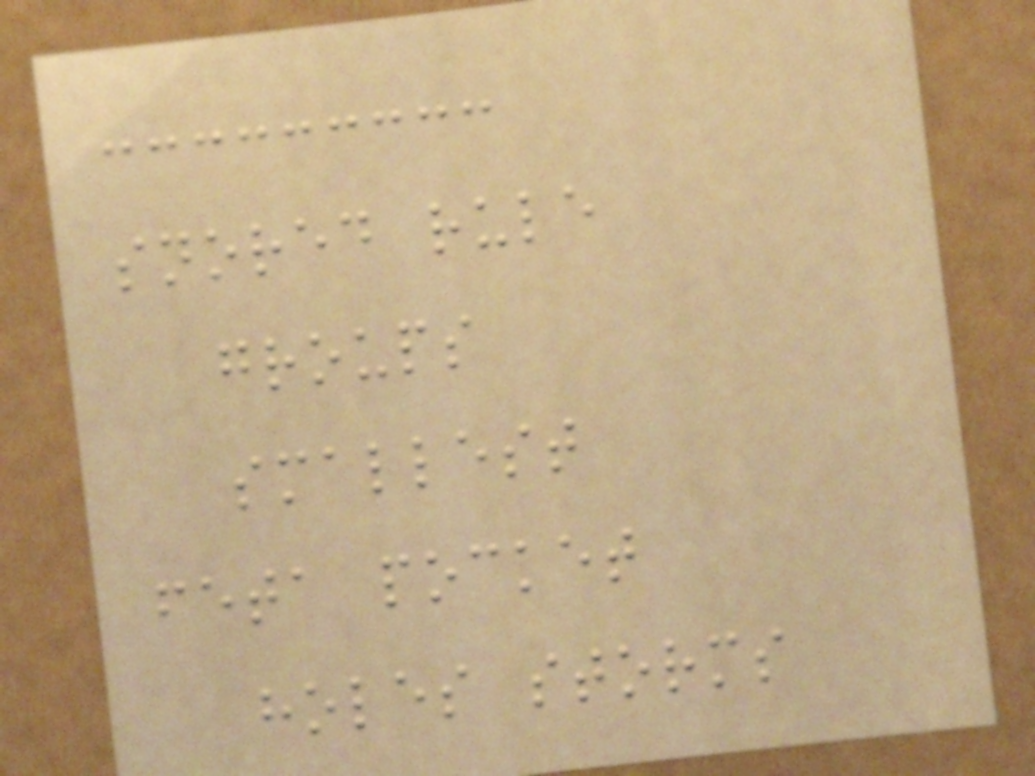snored rule
groups
smallest
feta pocket
holes storms
